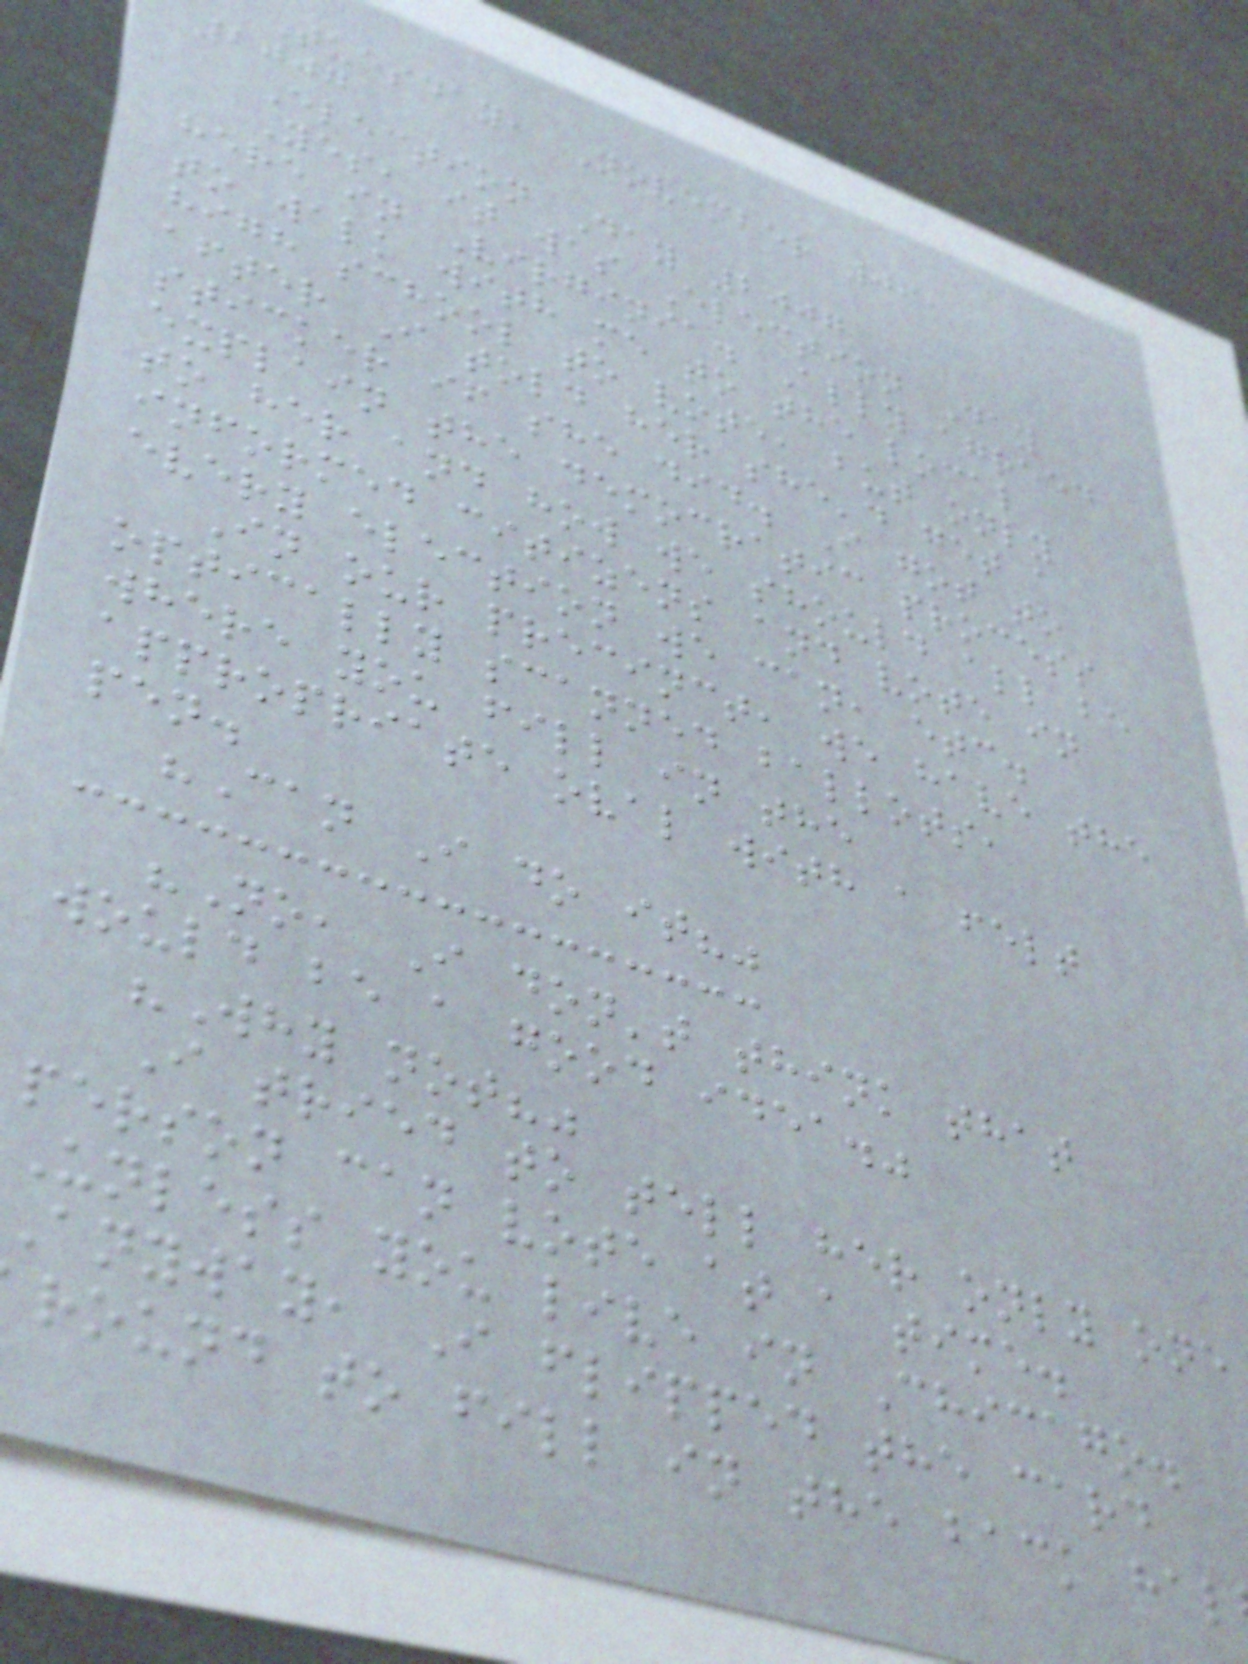Tuesday, November 06,
2007
Election Day 2007
Yes, it was Election Day
here in Virginia. Ally agreed
to walk with me to the local
high school to vote, but only
after I told her she'd get a
sticker if she did. I got to
explain the democratic process
to her and how we should all be
informed citizens and vote in
every election we can, etc.
In our precinct, we have the
optically scanned ballots,
where you fill in the
appropriate oval with a felt
pen.
"Can I do it?"
"No, I don't think that
would be a good idea."
"Why not?"
I tried to tell her only one
person can vote at a time.
Unless you live in Chicago.
anyway, I flipped the card
round to fill in the back hal
